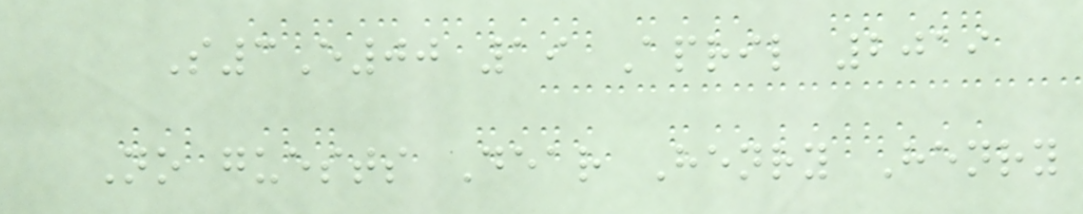S3E00 19 April 2019
No guests Dear Henry Henry
